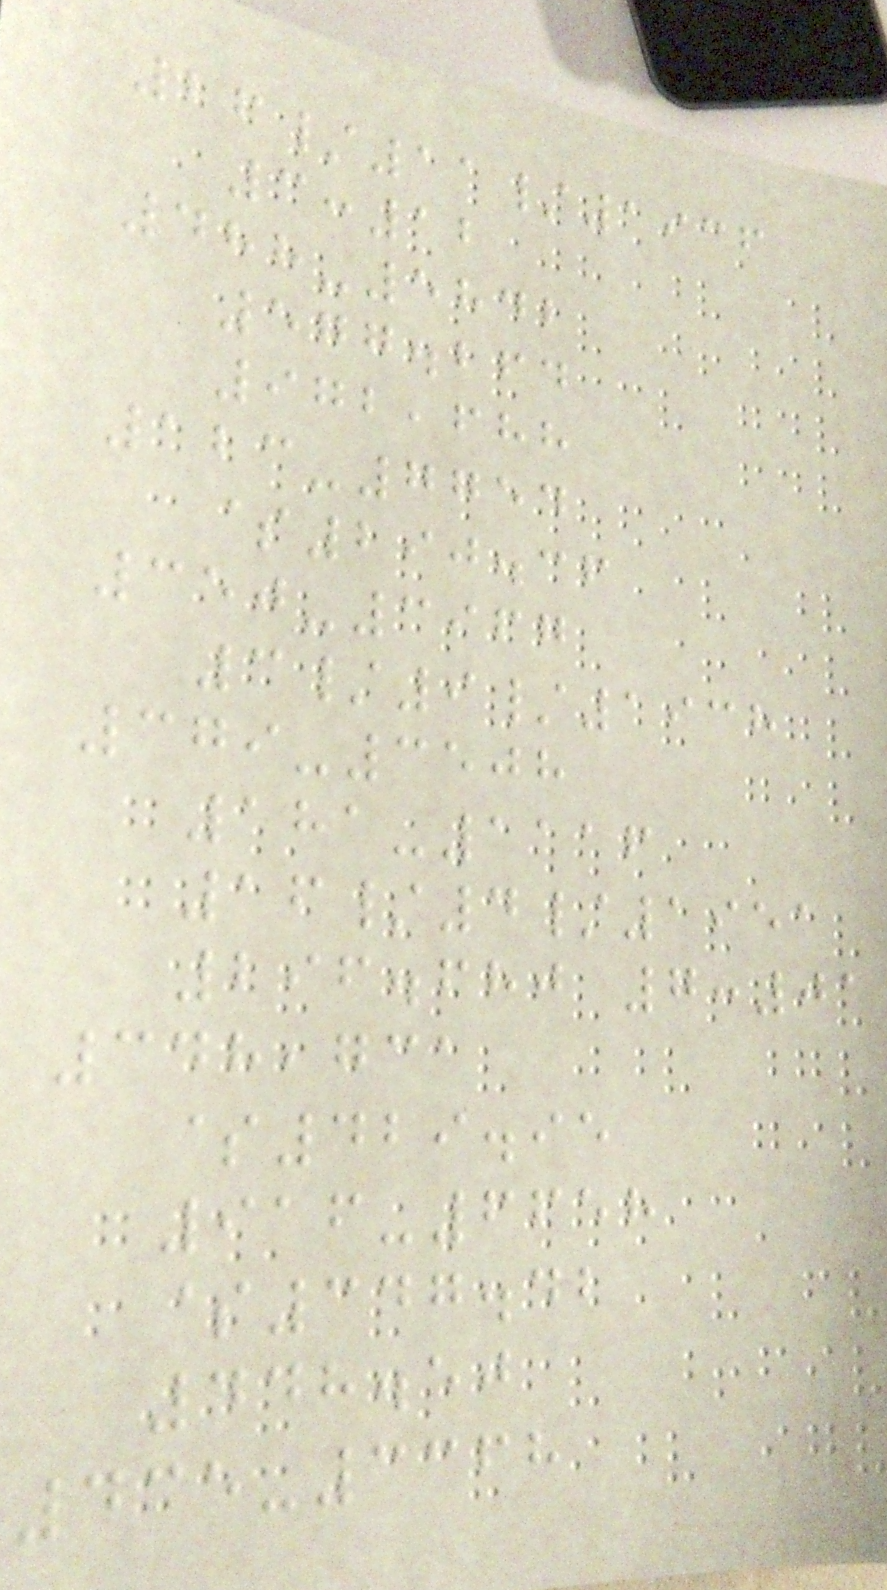26/11/1936
3:12
488-5842
577.264
972,688
123-7754
$290.36
350-3967
3/9/1938
379-3508
181-1116
16/4/1951
296.680 7:01
348,731
$429.95
916-6658
$347.42
448.50
435-3368
